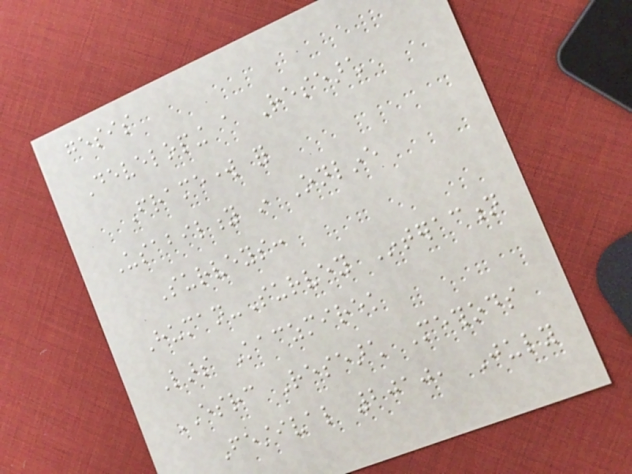gesis
Developing a Research
Framework for
Usability in Online
Surveys:
Human-Survey Interaction
Lars Kaczmirek
ESRC Research Methods
Festival 2010, July
